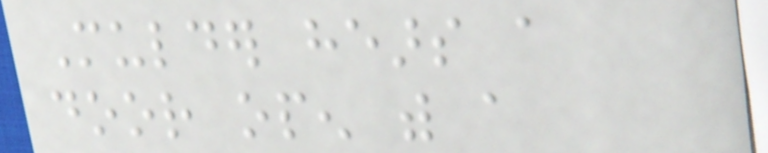Mulder hears a
door open with a
